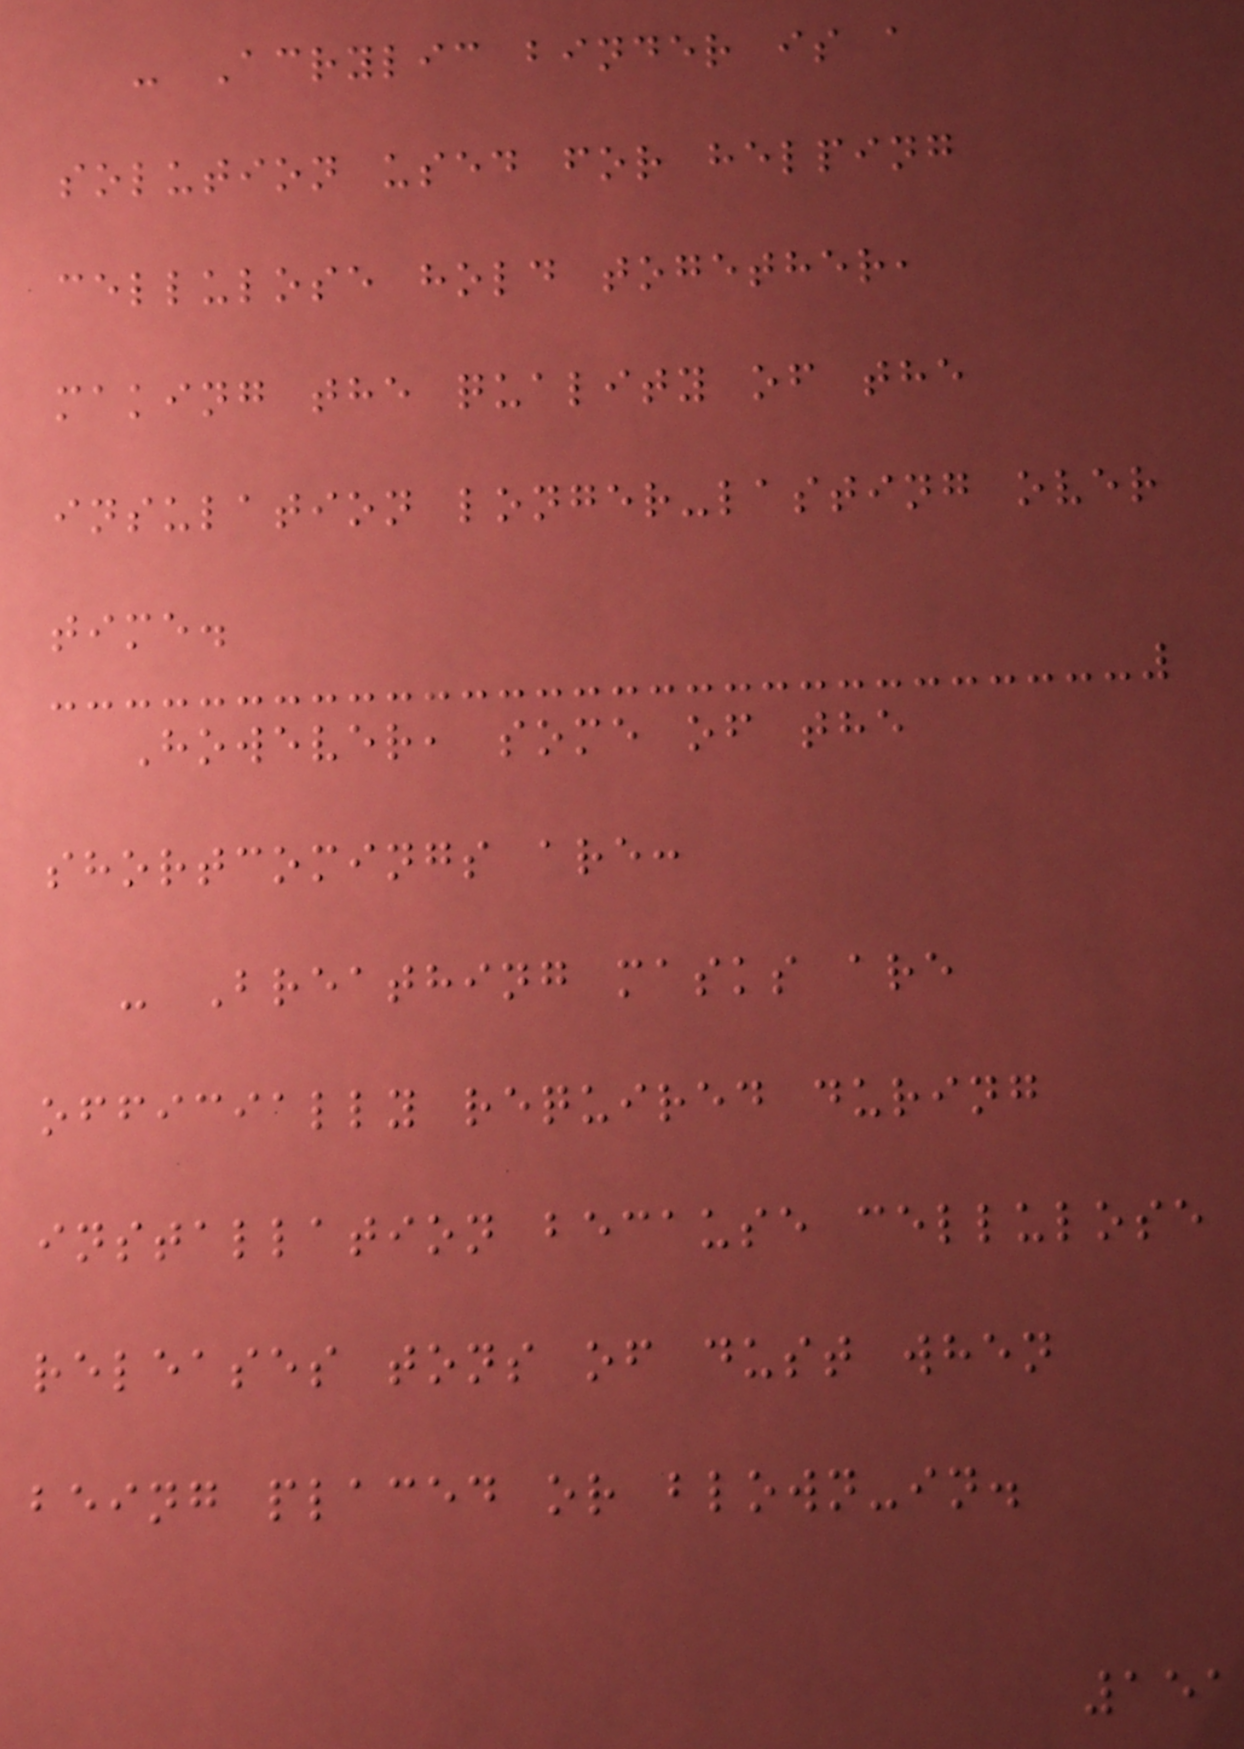- Acrylic binder is a
solution used for helping
cellulose hold together,
making the quality of the
insulation longer-lasting over
time.
However, some of the
shortcomings are:
- Breathing masks are
officially required during
installation because cellulose
releases tons of dust when
being placed or blown-in.
151
